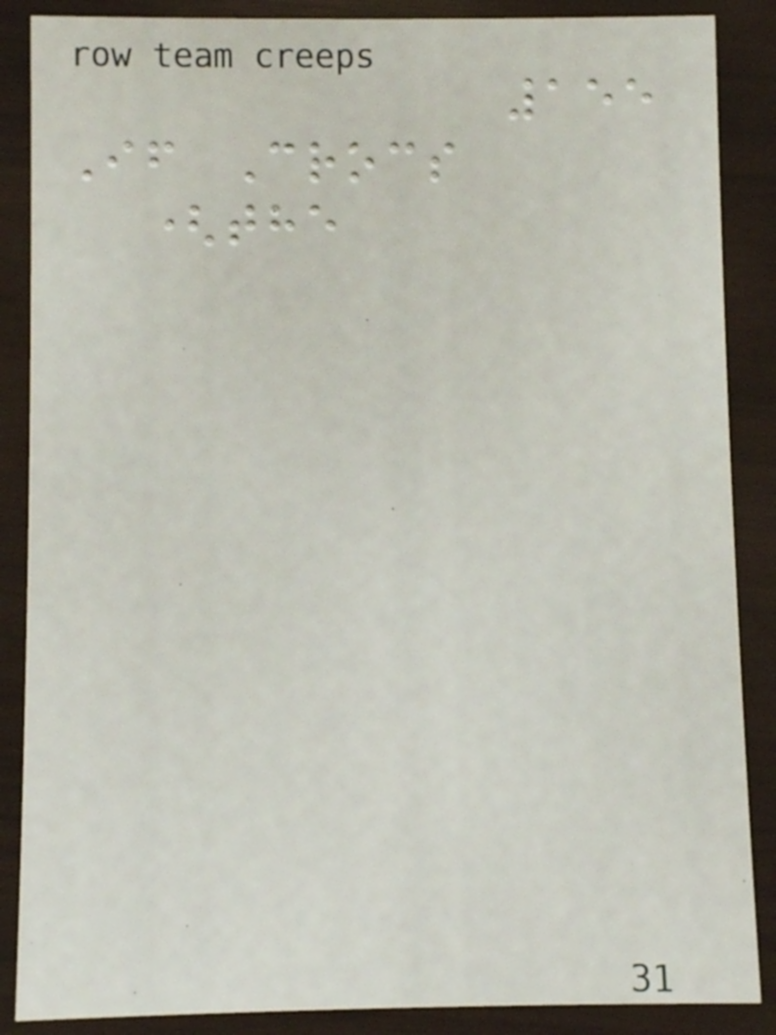155
If Crocs
(the
